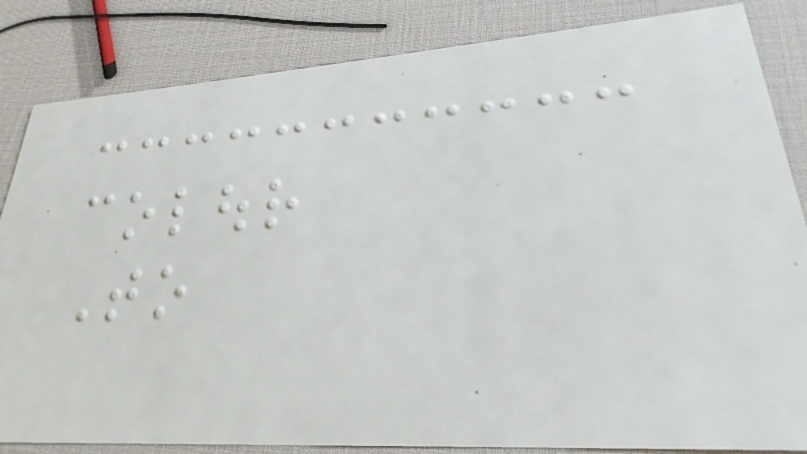colour
To
